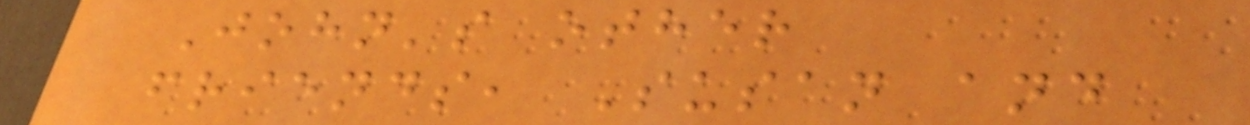John's other
friends, Susan and
